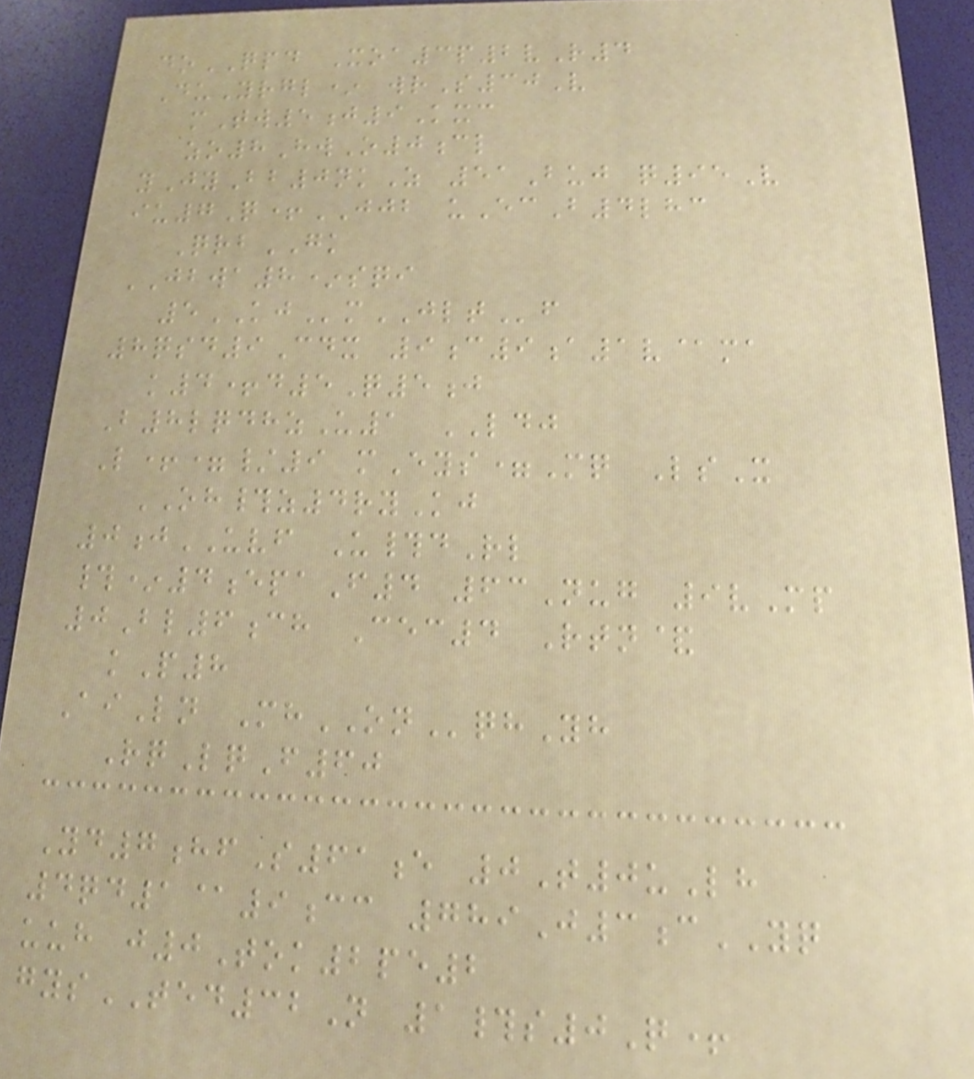doQPD Xoa3p2vR4
DuYrgl* wrS30V
mTw5j9Kxc
zo8HwO0cl
yJyBb0nkZ 51Buj q95V
iu7Q+JJB uEcB4lhc
QrbGK
JBWA8*sqi
5KJmJLTf
8qsd9Cdx 9c9a1v@ma
k4+d5Q5j
B8lqdhzU1 LDJ
L+=/9 mEys=Mq LsX
OH#z4ryKj
0jUVF U#dRl
#*4epaF4 63Nug 9vMp
0Bl6ch Cec4 Rtn&
kP8
AiLn MhONqhYh
RqLqF60
Yd7hfS61e 0T0uLh
4qd1@9cc 789J3cYQ
uuh j0Tok2pe2
gysTED32N 1#s0Q+
